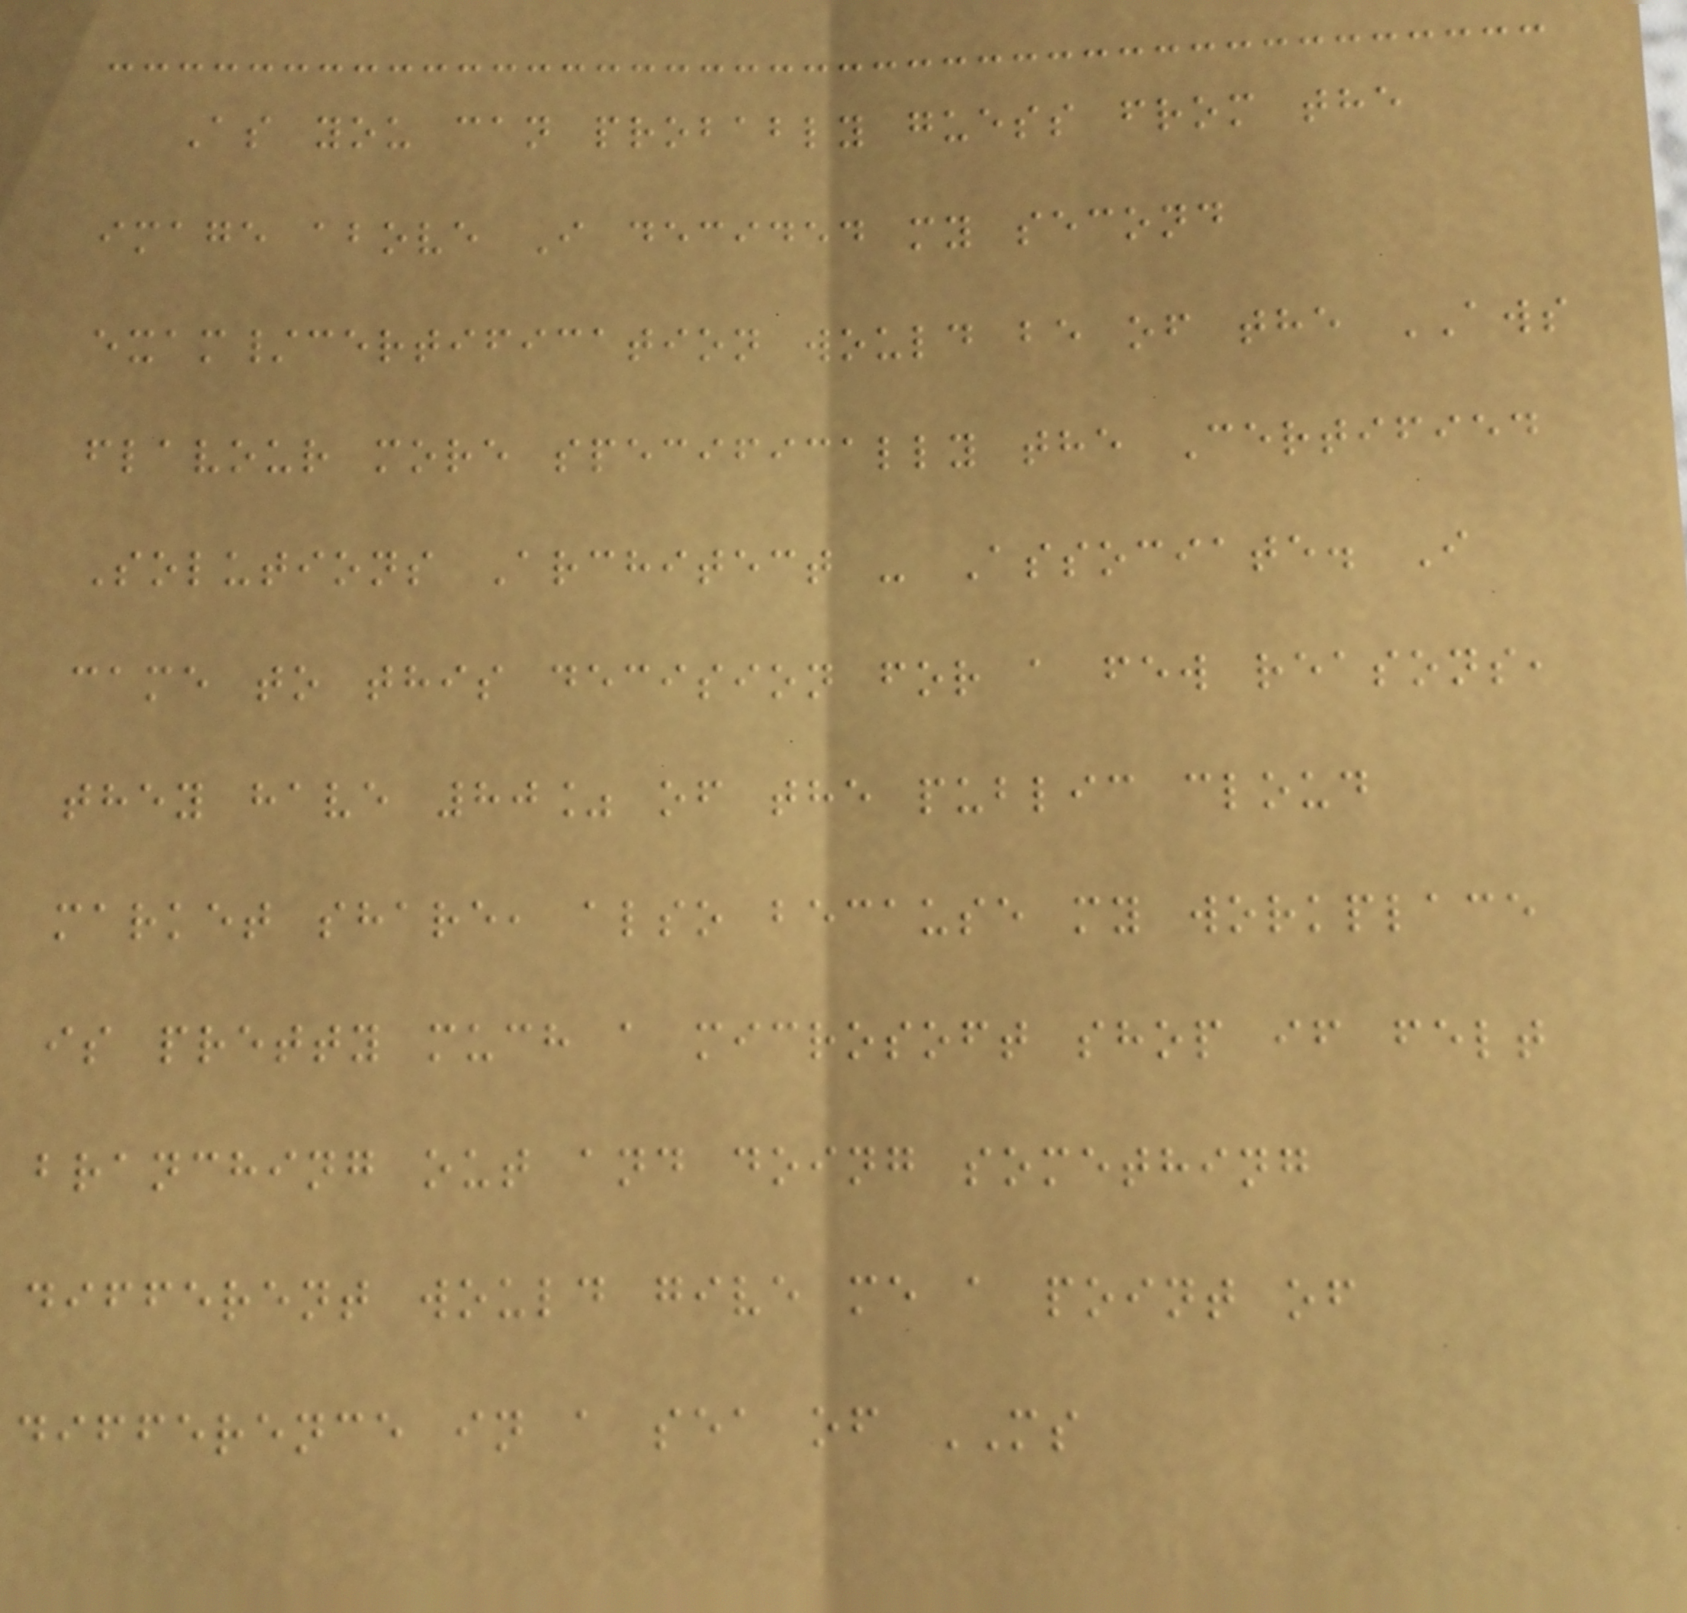As you can probably guess from the
image above I decided my second
exam/certification would be of the AWS
flavour more specifically the Certified
Solutions Architect - Associate. I
came to this decision for a few reasons,
they have 80% of the public cloud
market share, also because my workplace
is pretty much a microsoft shop if felt
branching out and doing something
different would give me a point of
difference in a sea of MS
